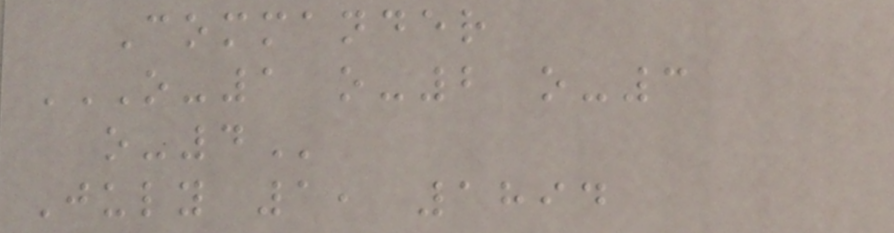Commander
O-1 O-2 O-3
O-4
July 1, 1894
